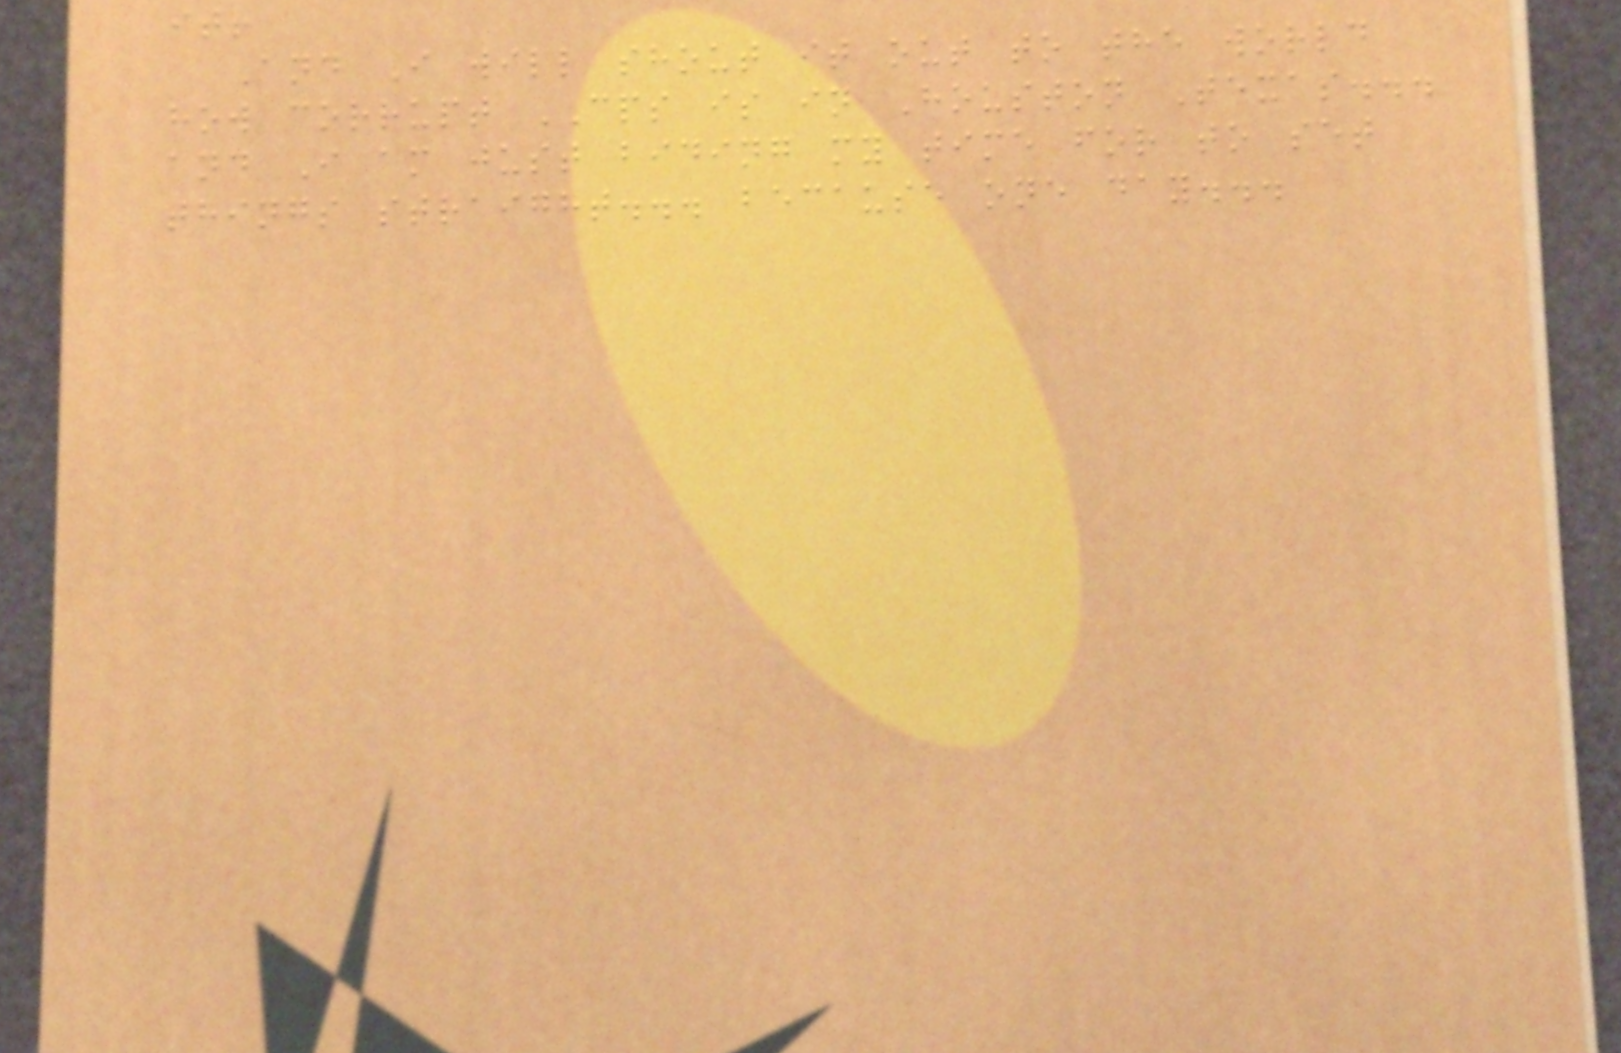it!
And I will shout it out to the world
how corrupt CPS is in Houston Texas...
and I am just biding my time for to set
things straight... because one day...
